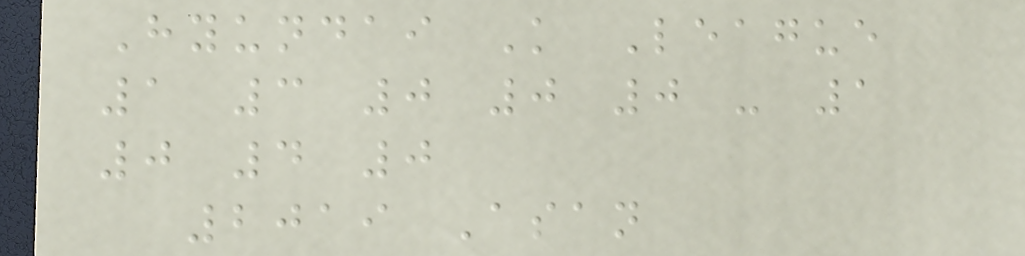Hyundai K League
1 3 0 0 0 - 1
0 4 0
2019 Asan
